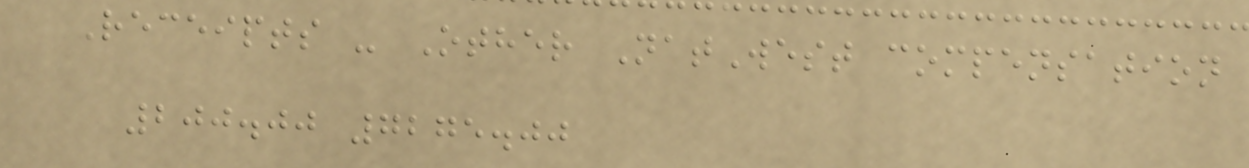Receipts - Other NatWest compensation
200.00 7275.00
